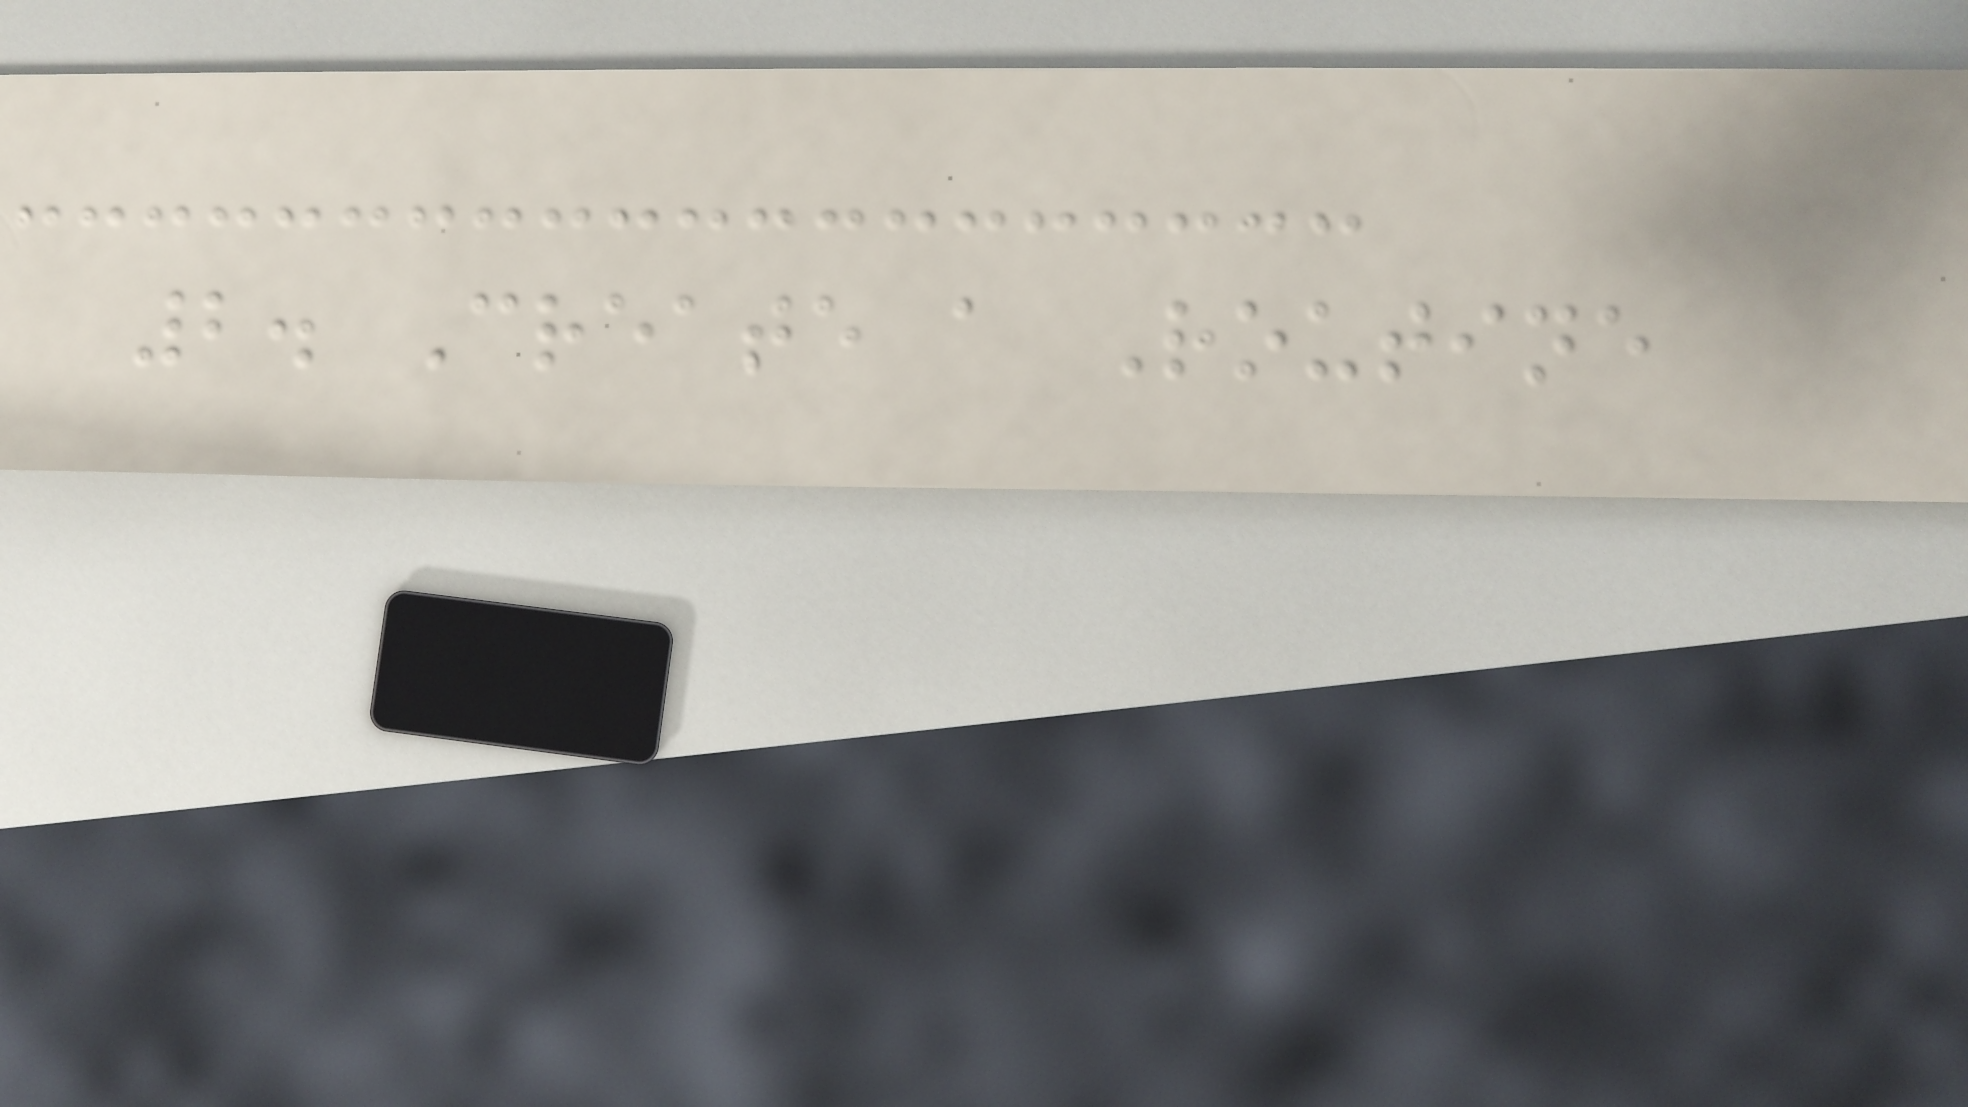2. Create a Routine
